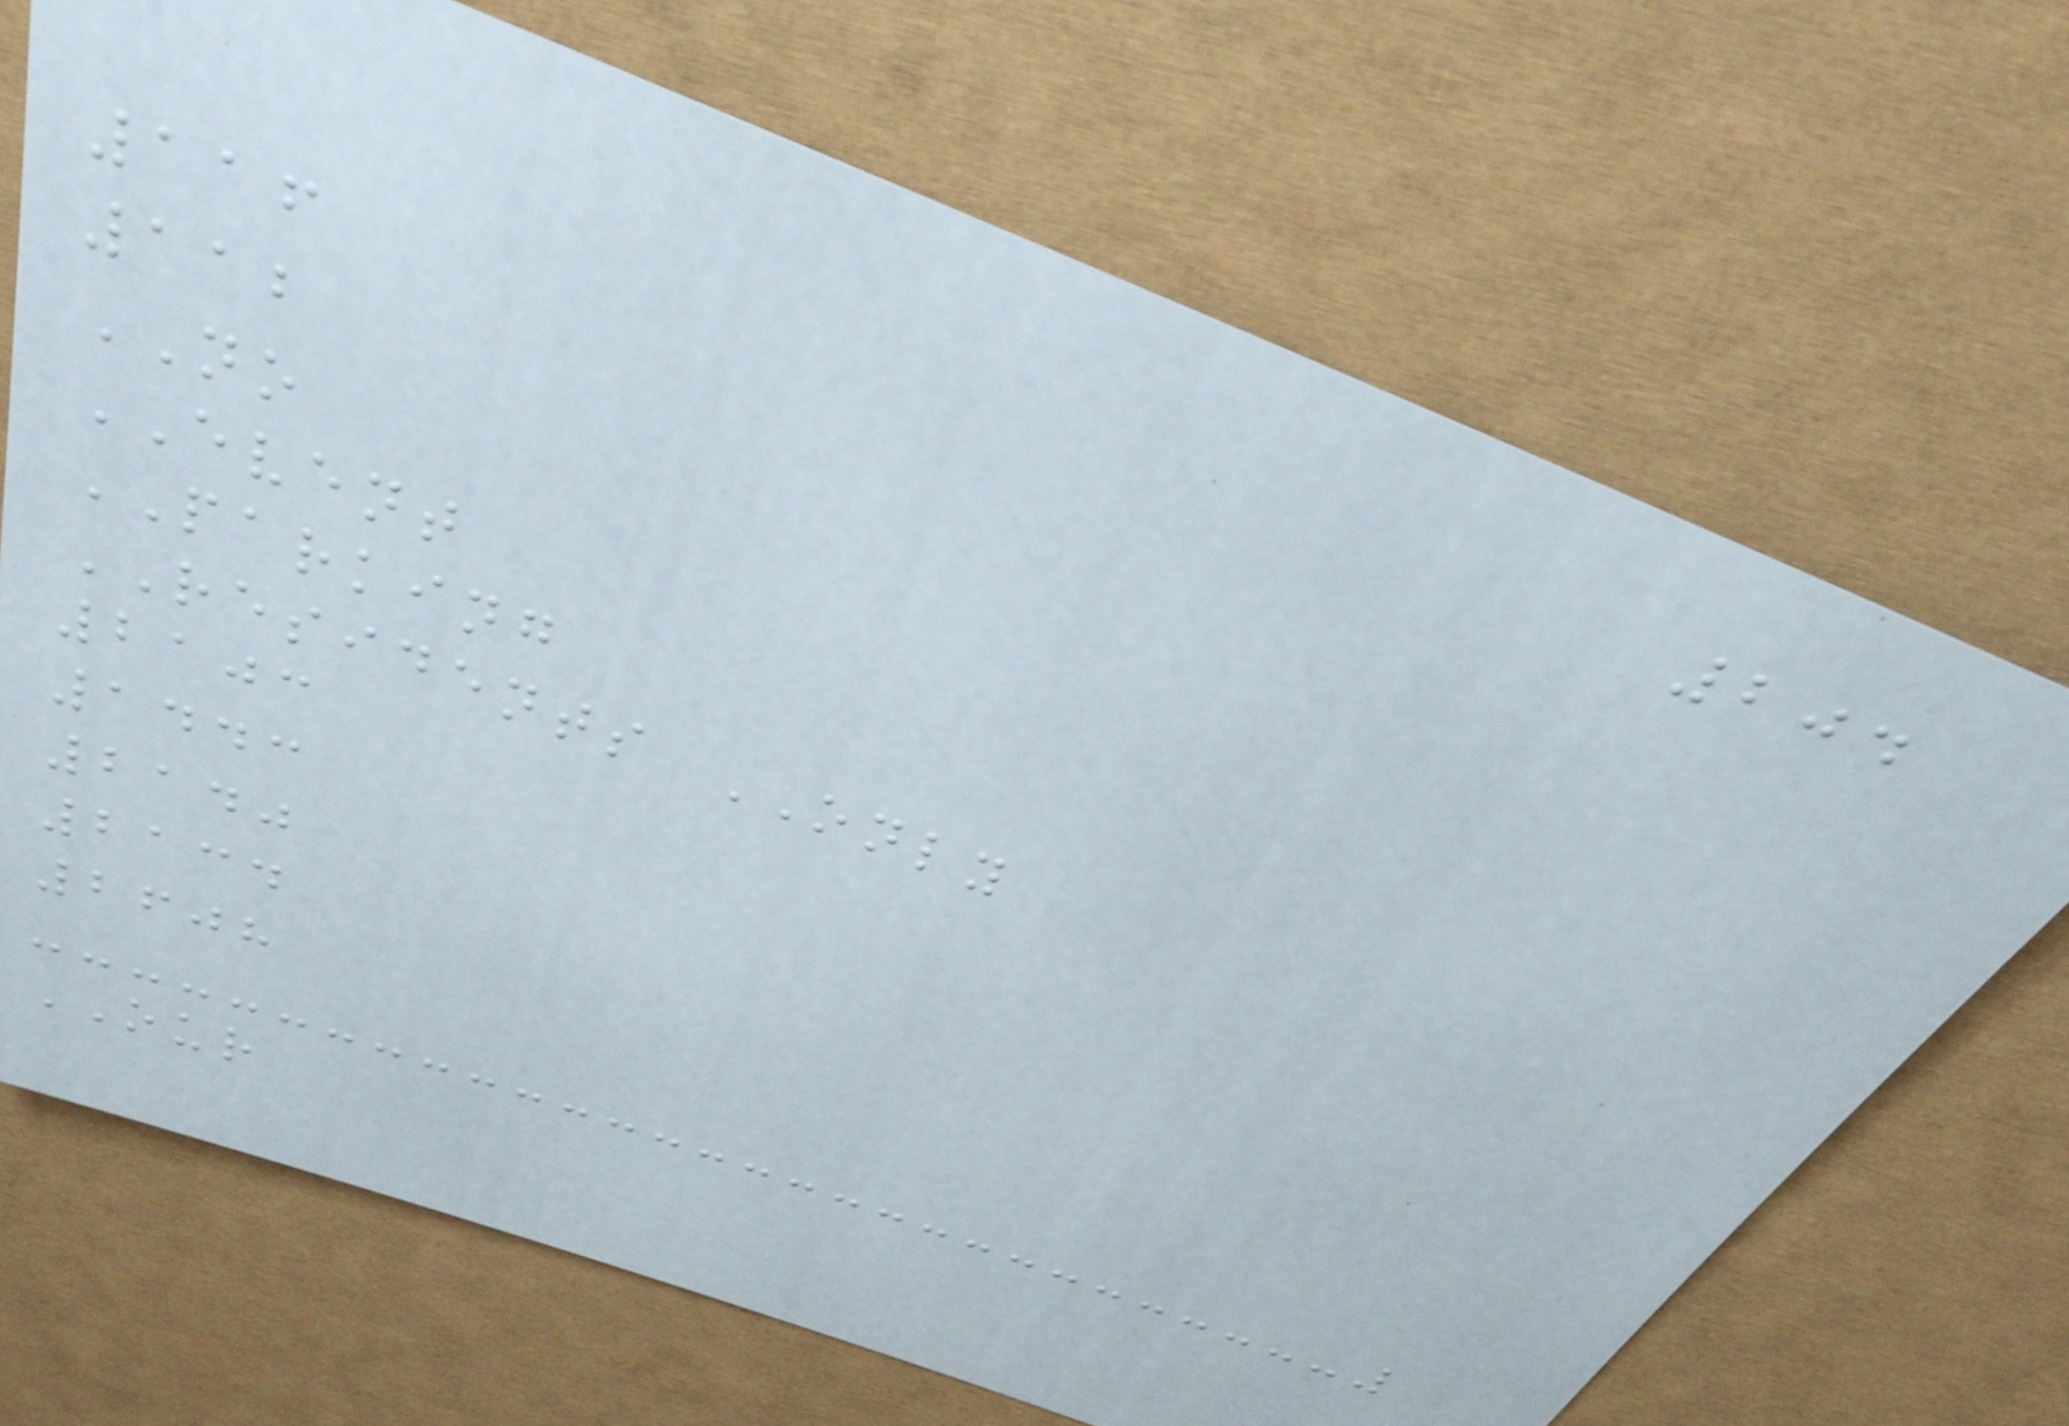204
116
112
NO
EVENT
PARKING
RESIDENTS ONLY
2103
1443
2140
2134
2608
OUR
